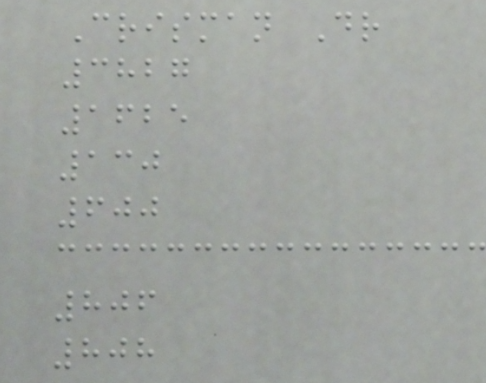Crisman Dr
3827
1625
130
600
806
808
